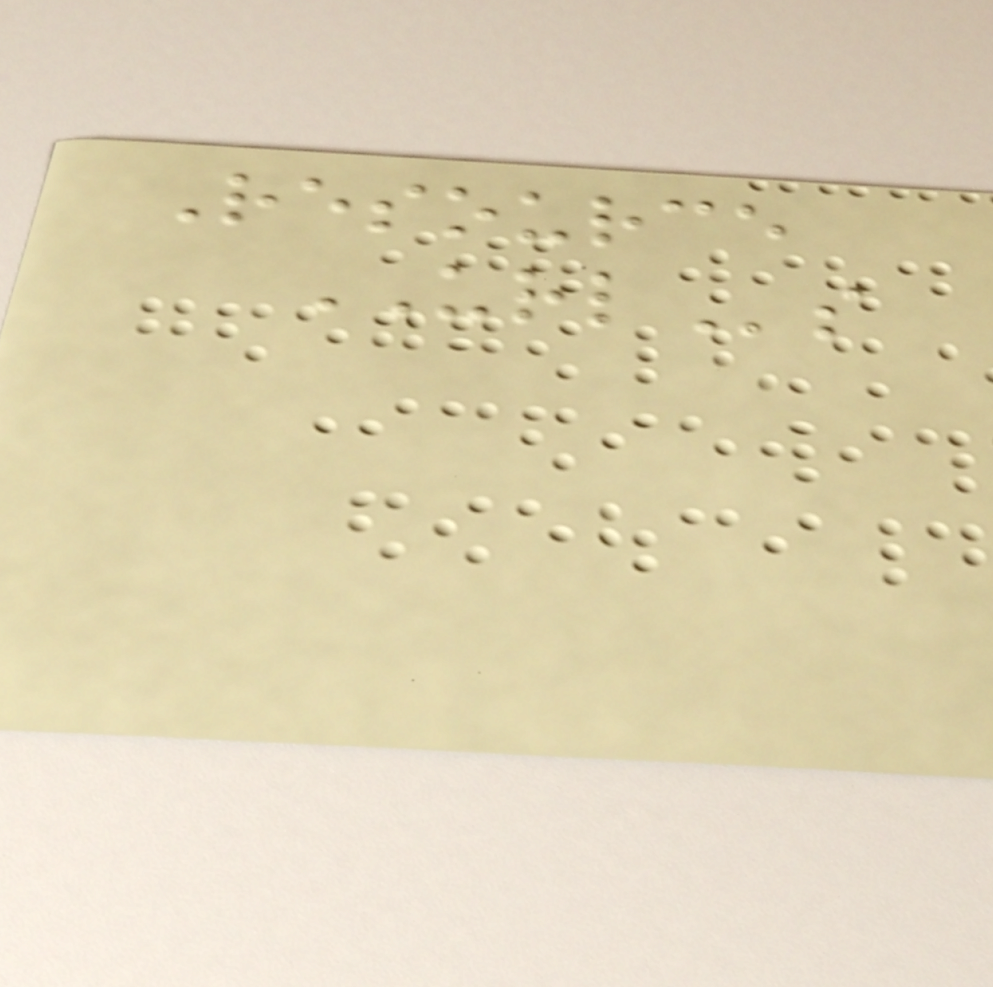Resource
URLs
